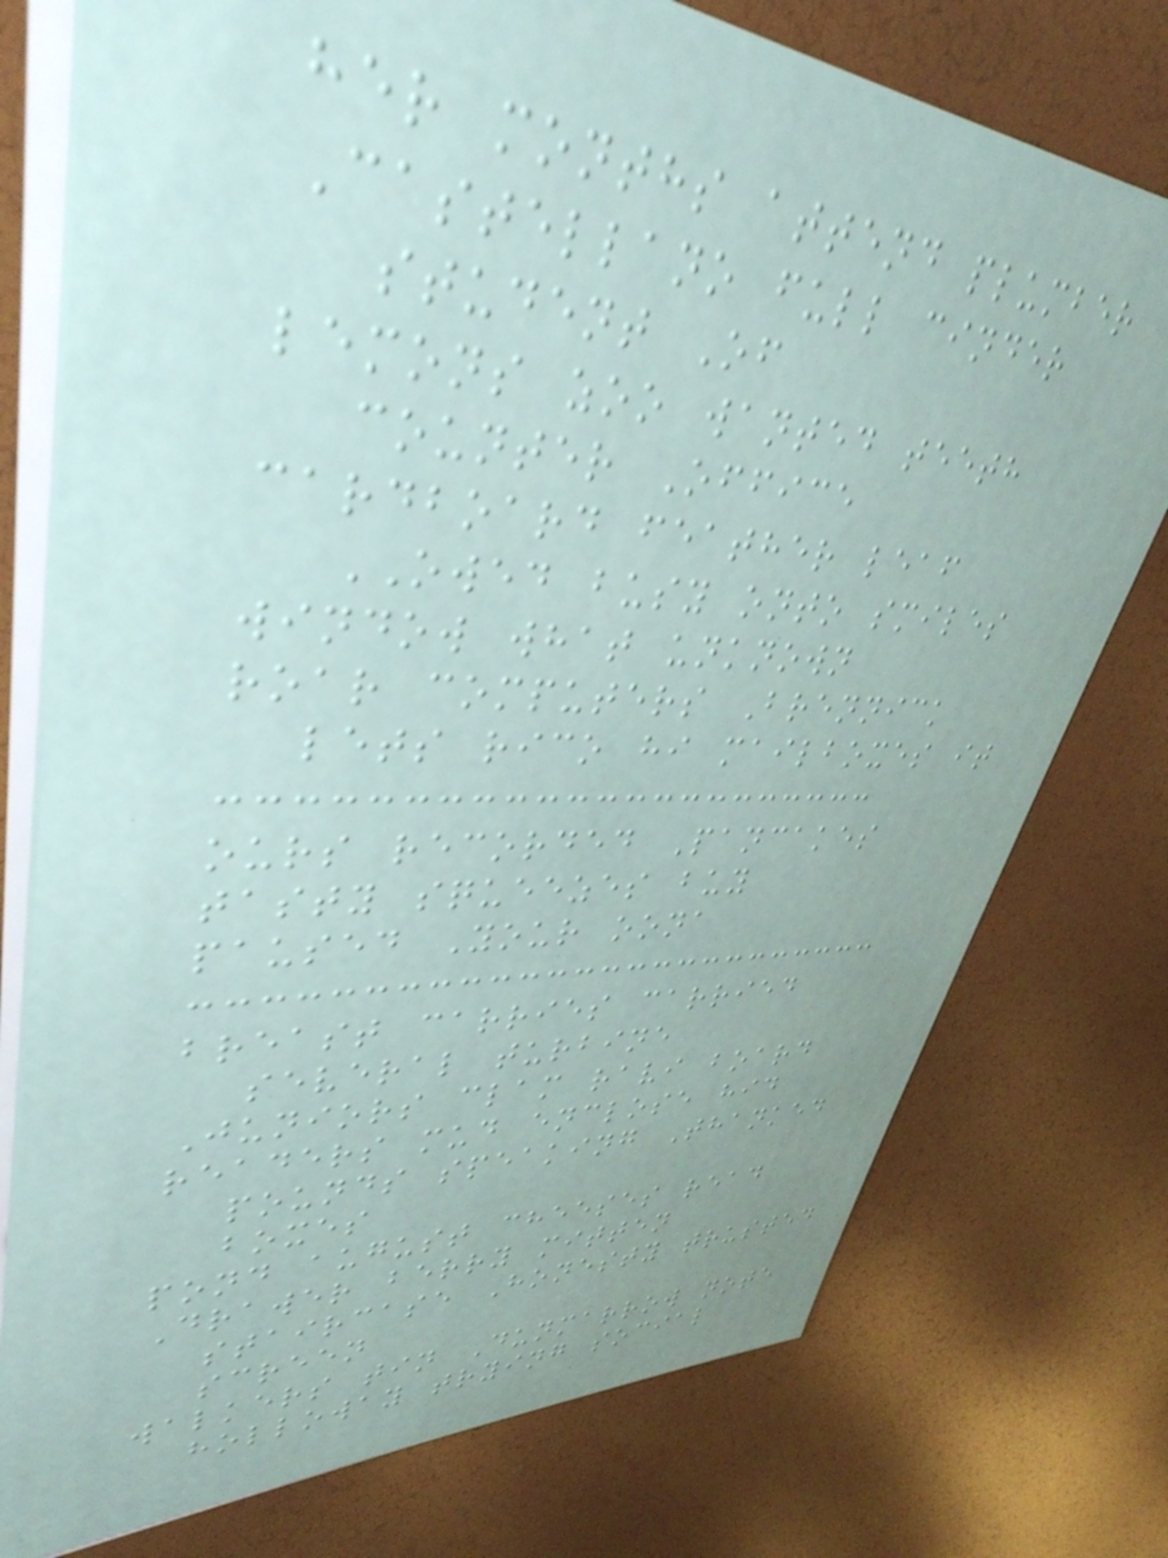her months attend plumber
Castellano full cinder
student Of
lemons zoo wanted teeth
counter Office
cardboard feather leaf
OWED busy onto smiles
window what unknown
roar computers Brennick
lets rico hi mailboxes it
ours recorded Pancakes
tasty squeezes buy
paused Your oona
breast carries carried
several turbine
Juniors clam ravi board
readers mud enclose hid
pounds speaking Thanked
boxes
pond august cheeses read
Drawer berry mitten
staircase Honesty trusted
screen
walkers tin Dunmarrow note
holloway trying social
